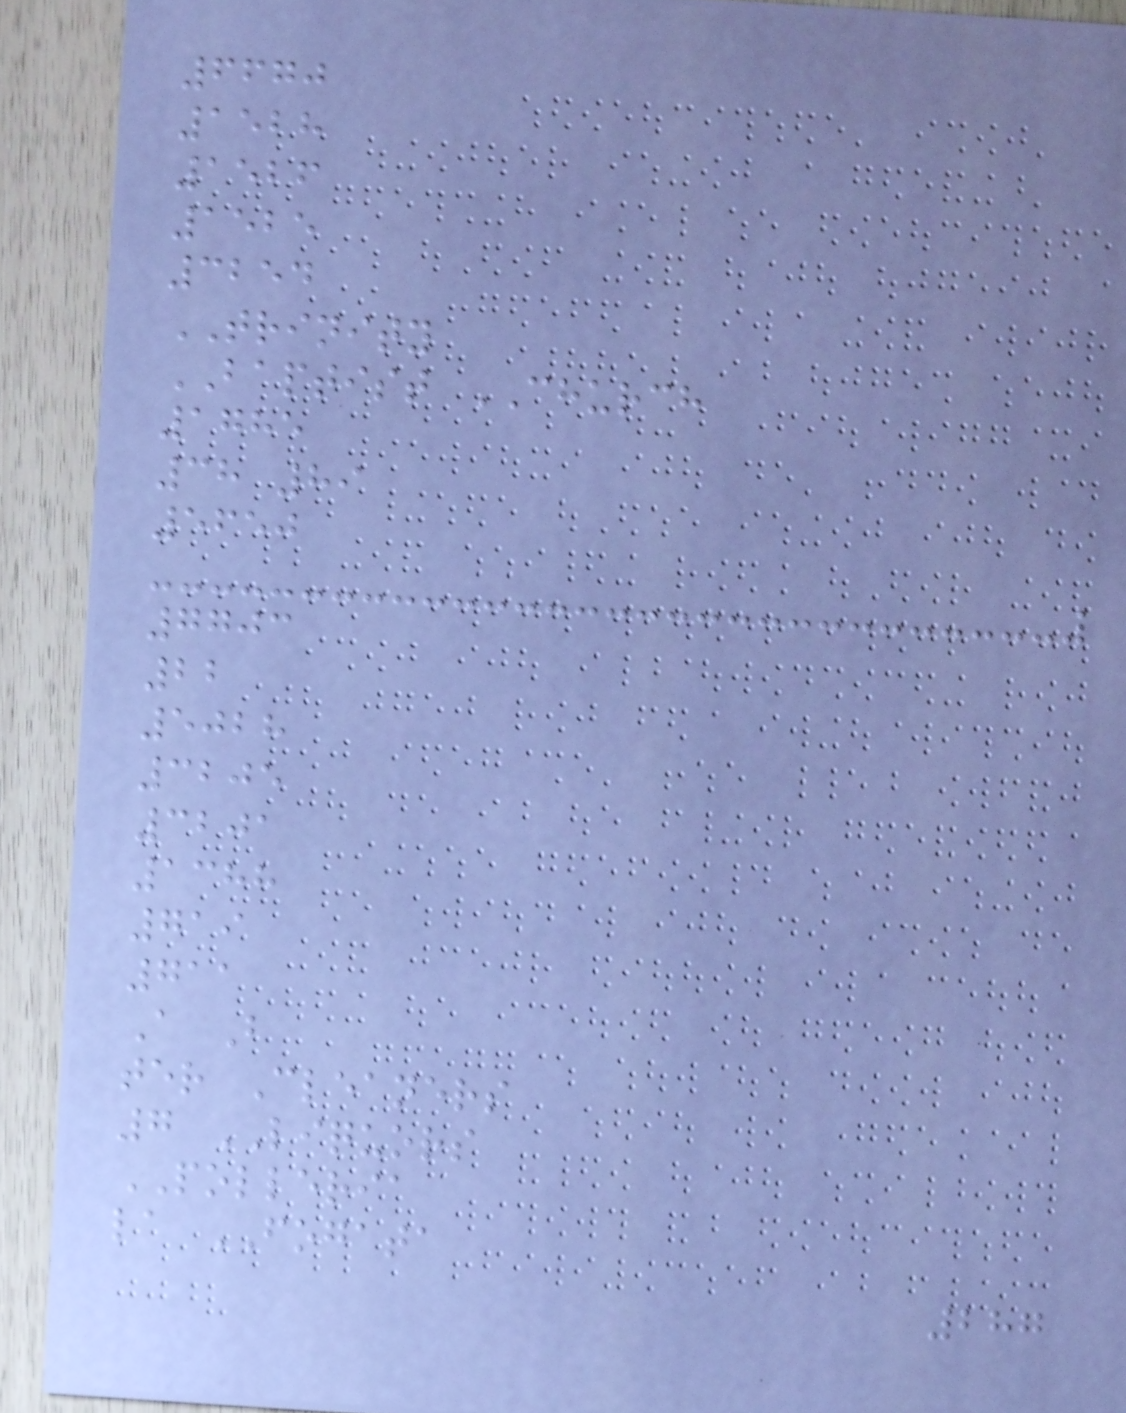6670
1528
1526
1525
3254
TRINITY
BAPTIST CHURCH
1785
38 89
5650
7703
22
5028
3205
3201
1388
719
711
A B
ter Cleaners
7 LIQUORS
POLLERIA
la FOGATA
287
